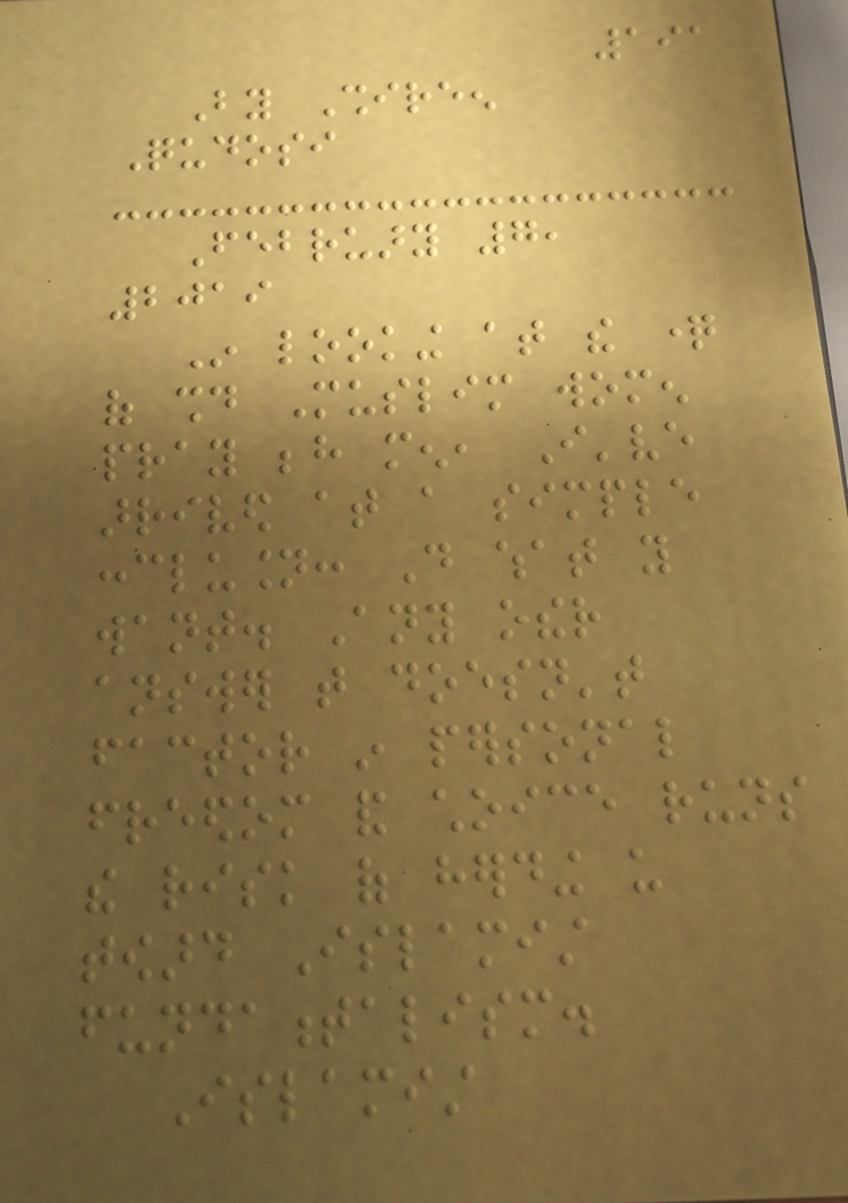191
By Shireen
Qudosi
February 7,
2019
In looking at the question
of should Muslim women
pray behind men, I've
arrived at a simple
conclusion: Do what you
want. Any other
answer that doesn't
factor in personal
freedom and choice runs
the risk of herding us
toward Islamist
fundamentalism.
Islamist
